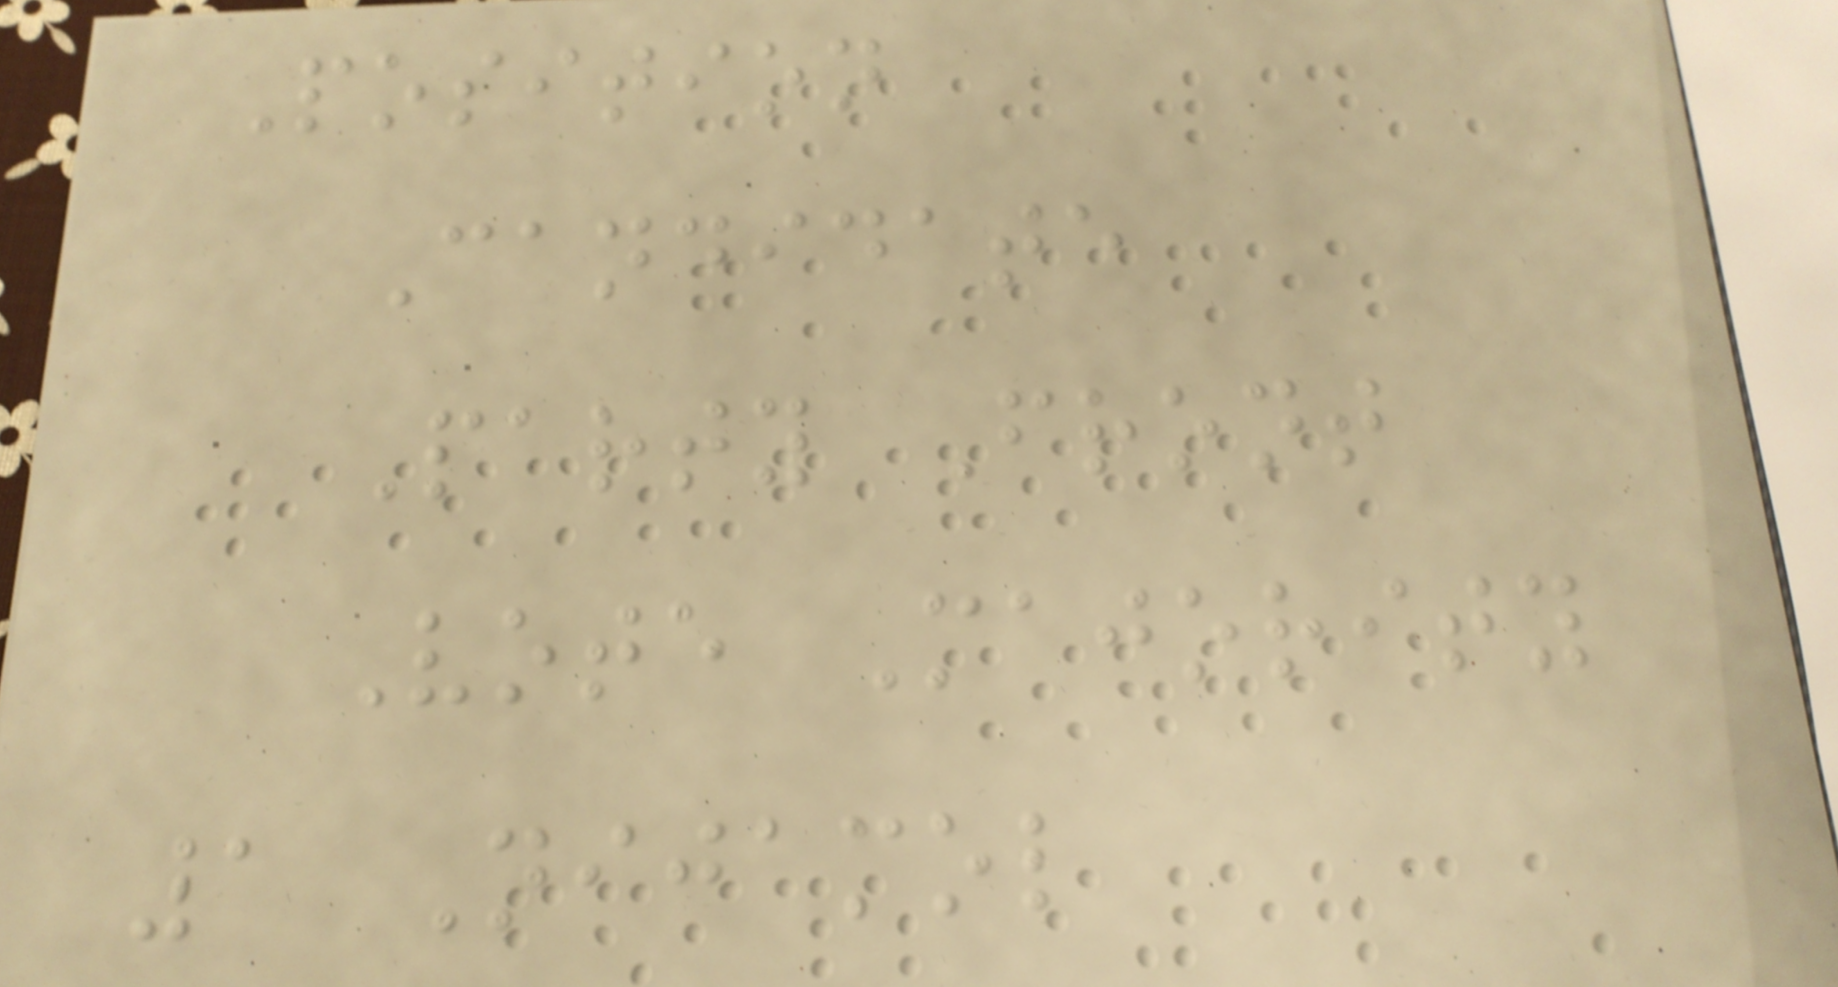Position
Candidate
Party Front
Vote Majority
1 Nijamol
